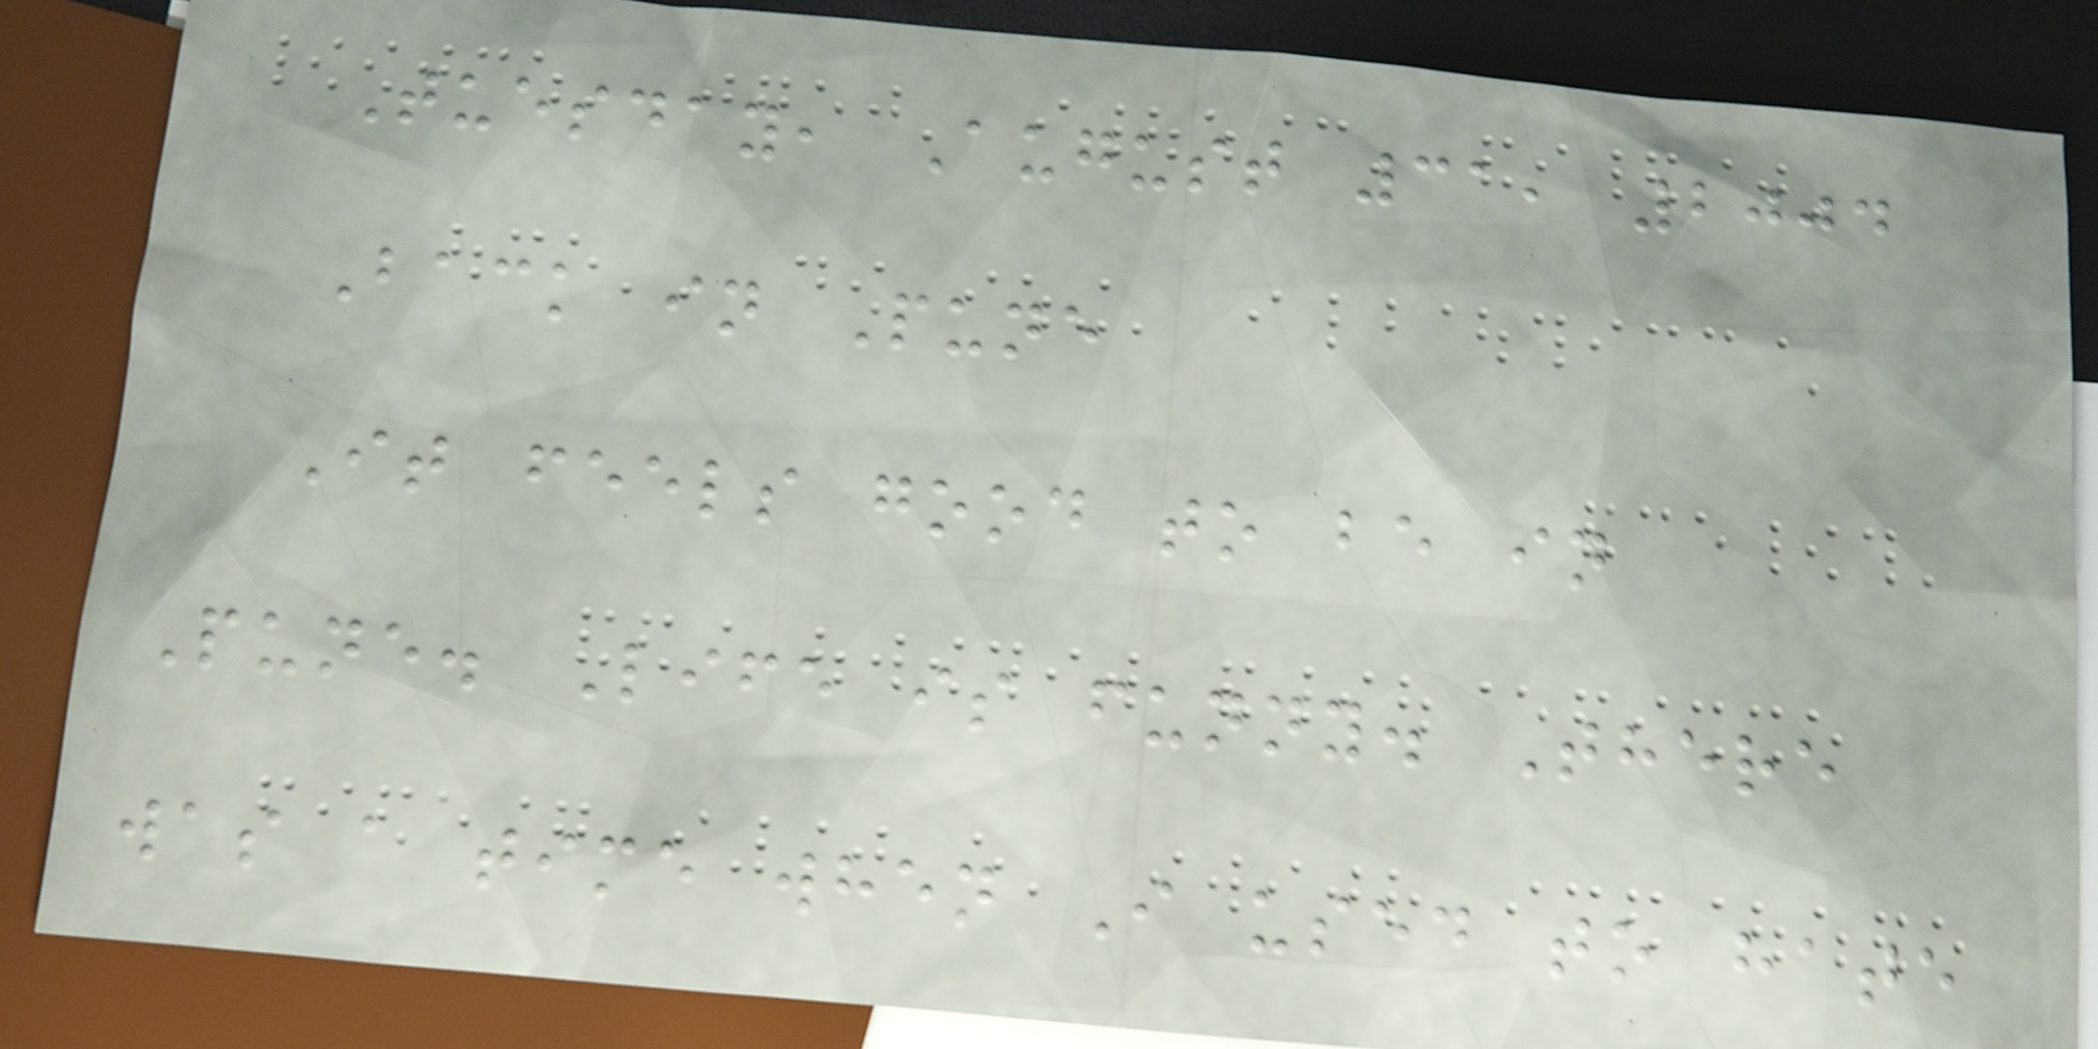Tuesday, August 31, 2004
Back in Pune
It feels good to be in
Pune. Life is funny. There
was a time when I used to hate
